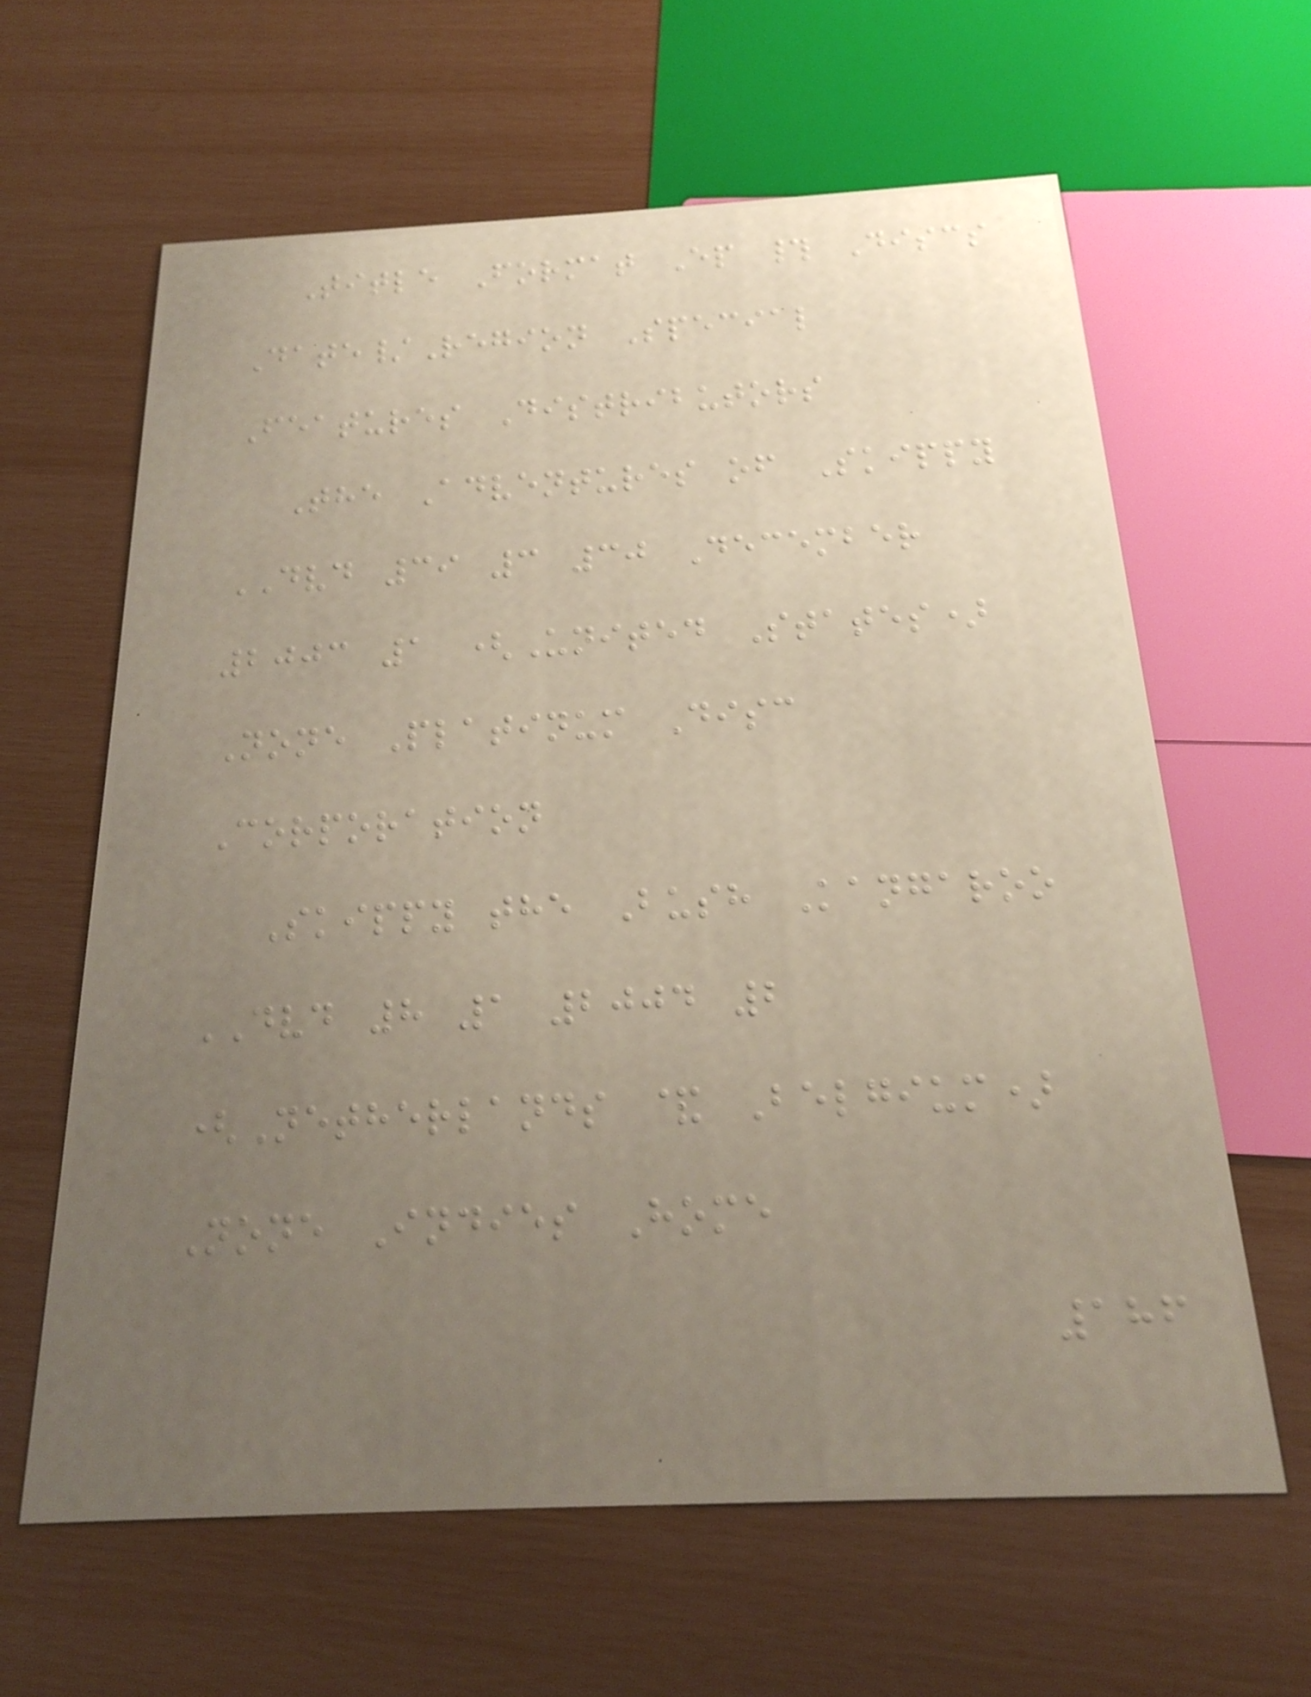Title Format Ep # Discs
Date/Region Special
Features Distributors
The Adventures of Skippy
DVD 39 3 30 December
2003 1 (United States)
None Platinum Disc
Corporation
Skippy the Bush Kangaroo
DVD 8 1 2004 2
(Netherlands & Belgium)
None Indies Home
186
